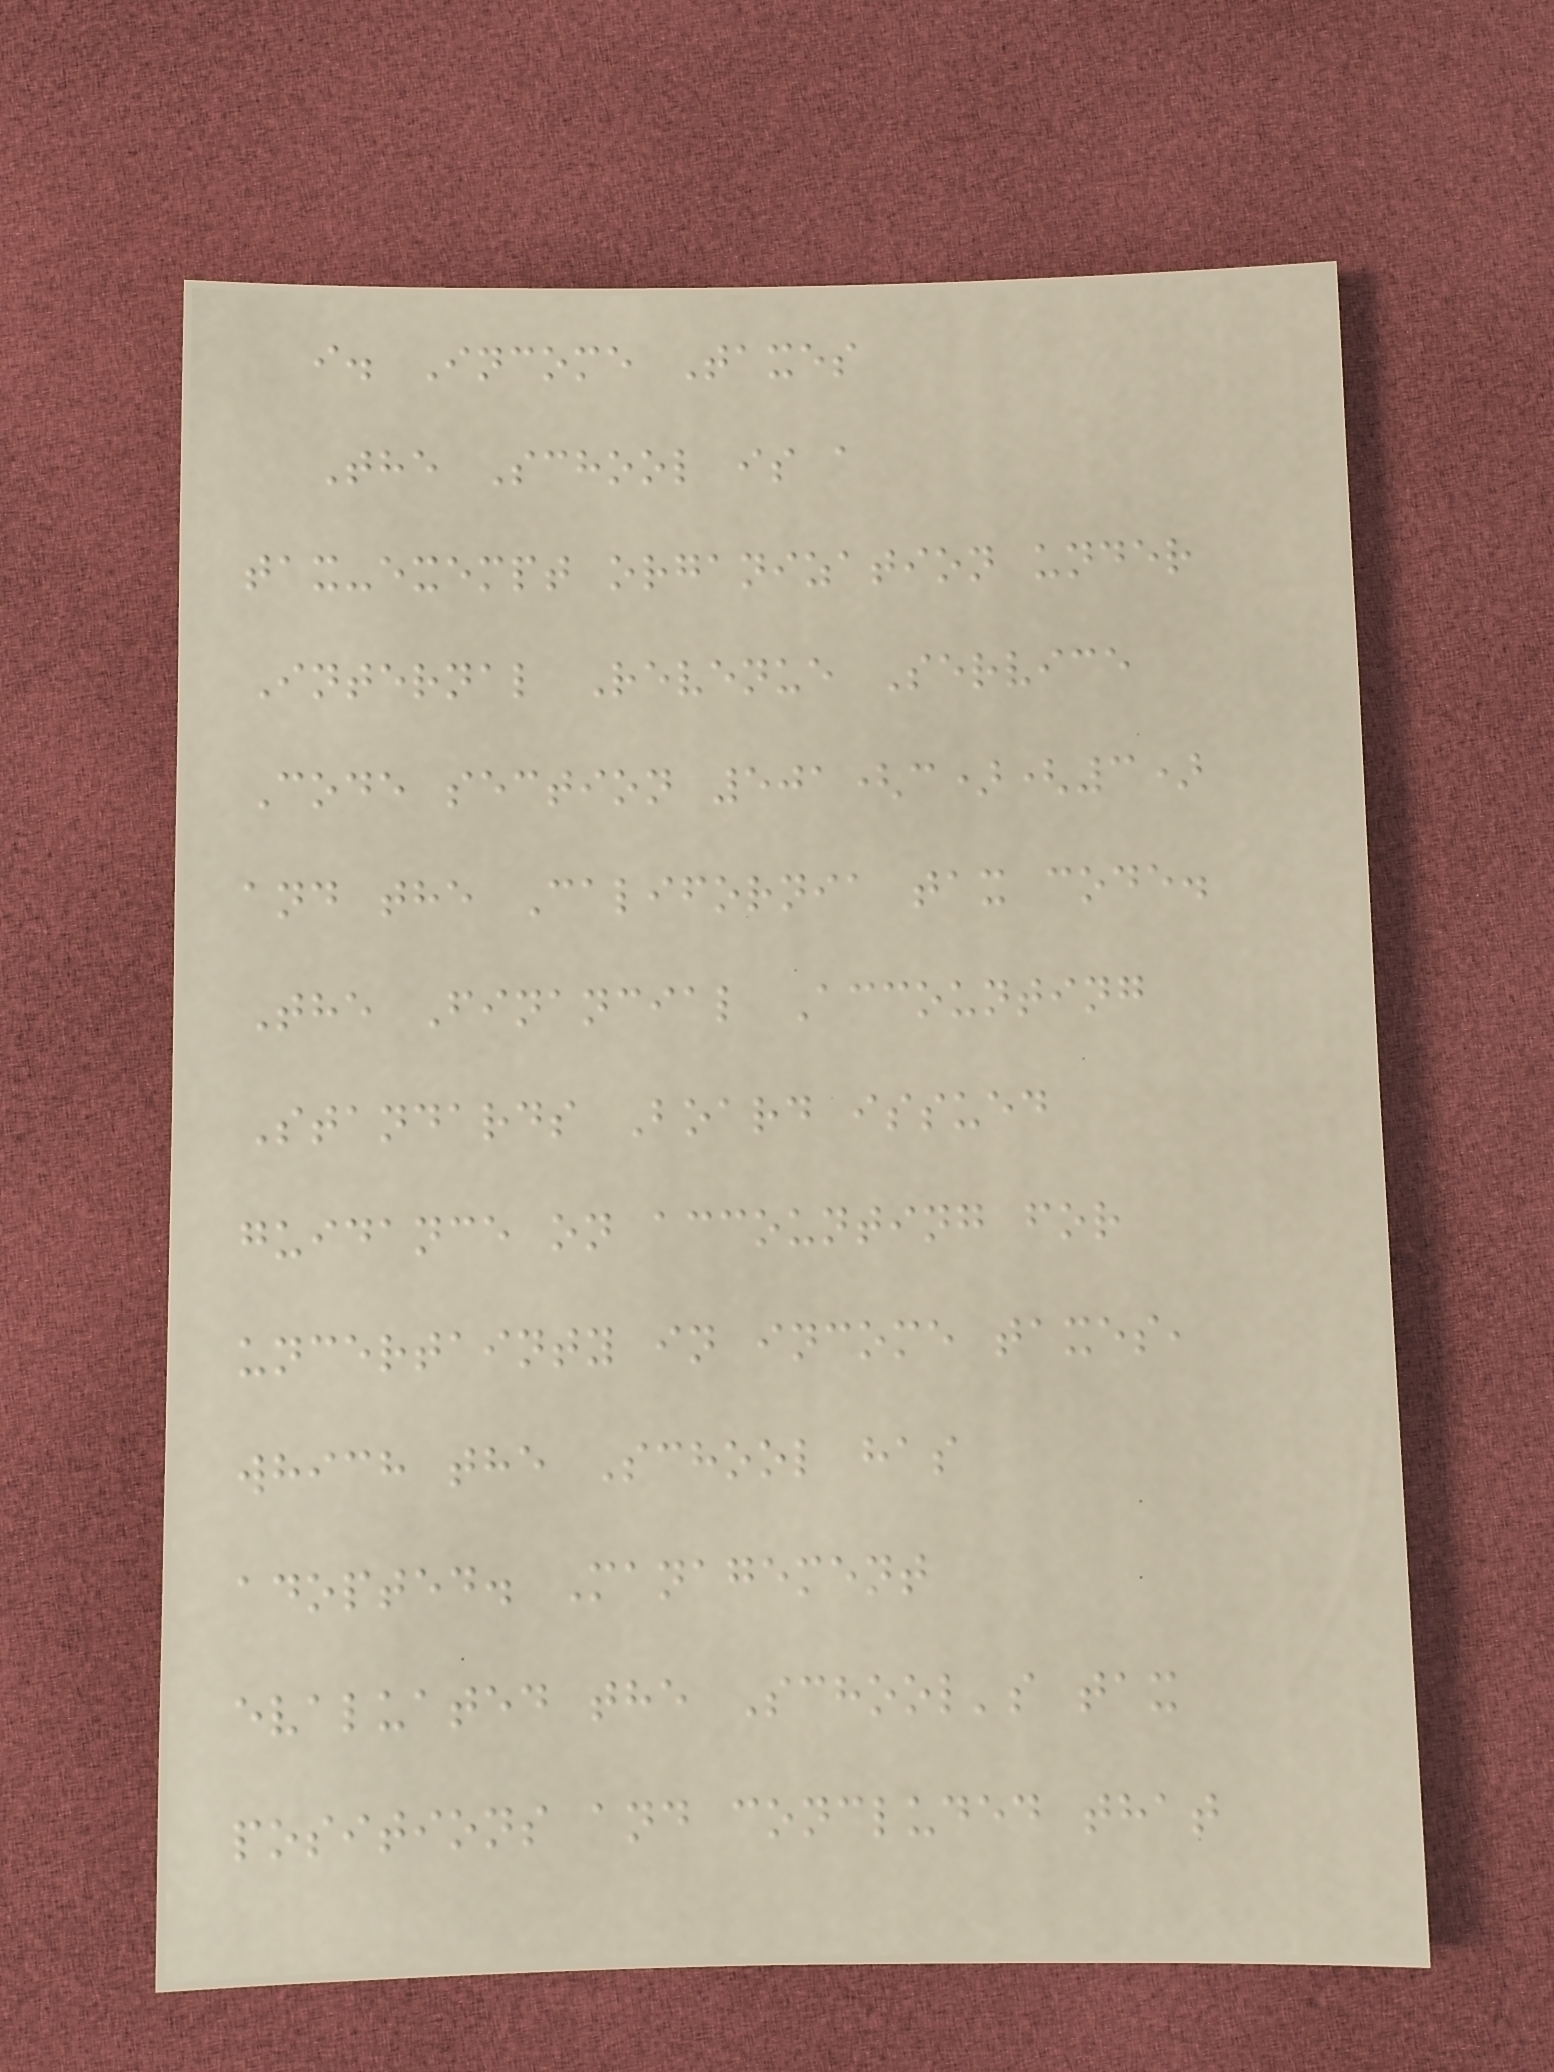i. Income Taxes
The School is a
tax-exempt organization under
Internal Revenue Service
Code section 501(c)(3)
and the California tax code.
The Financial Accounting
Standards Board issued
guidance on accounting for
uncertainty in income taxes,
which the School has
adopted. Management
evaluated the School's tax
positions and concluded that
